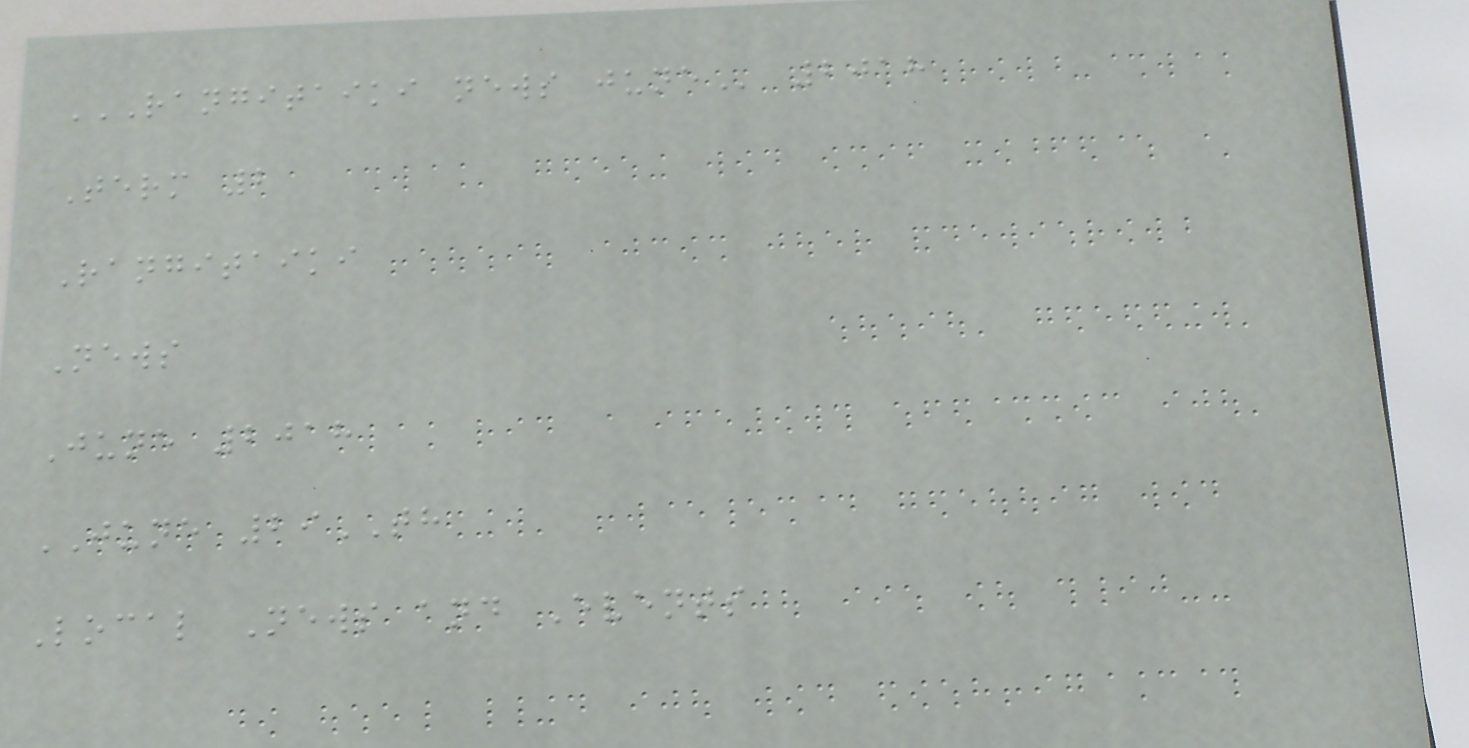RANGITAIKI NEWS JUNE 2018
Term 2
Rangitaiki
News
June 2018
JUNE 29TH
Local News and Events
